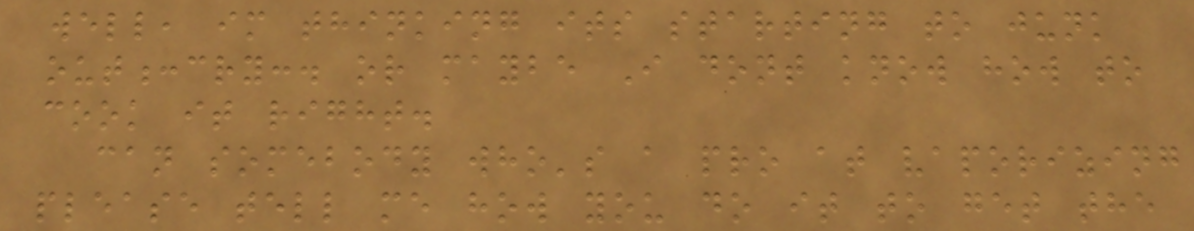well, im thinking its starting to junk
out:cry:. or maybe I dont know how to
cook it right.
can somebody who's a pro at vaporizing
please tell me how you do it to get the
